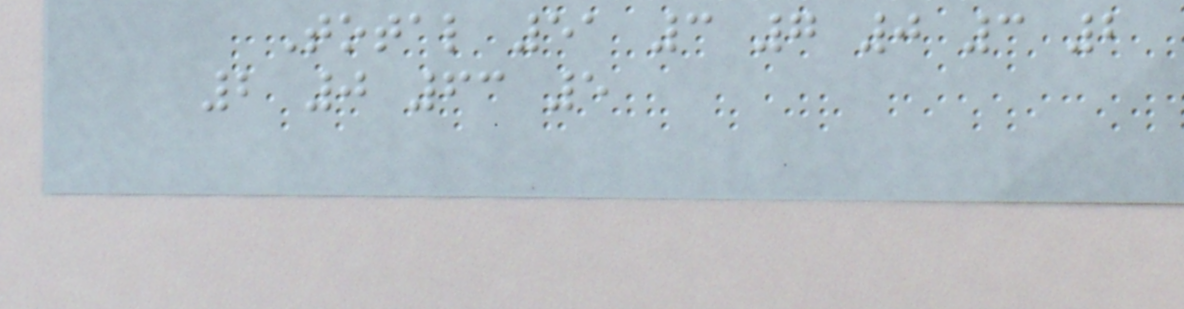Total 51 3 7 0 3 2
2 0 63 5
